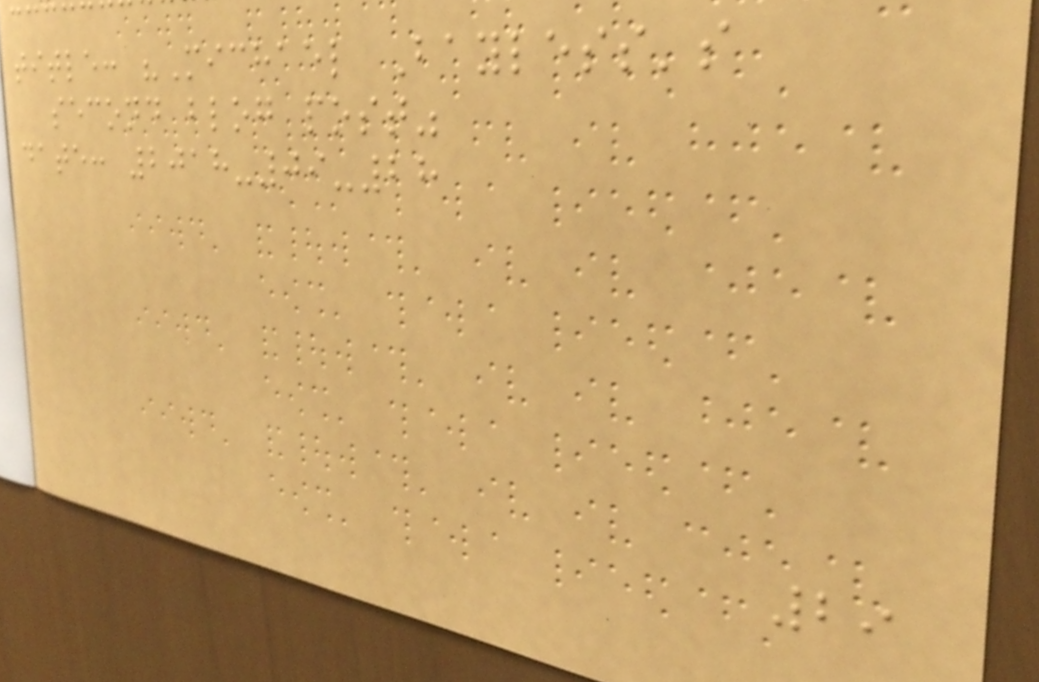title: "Michael Bayless's
second blog post"
date: 2018-09-28
29
